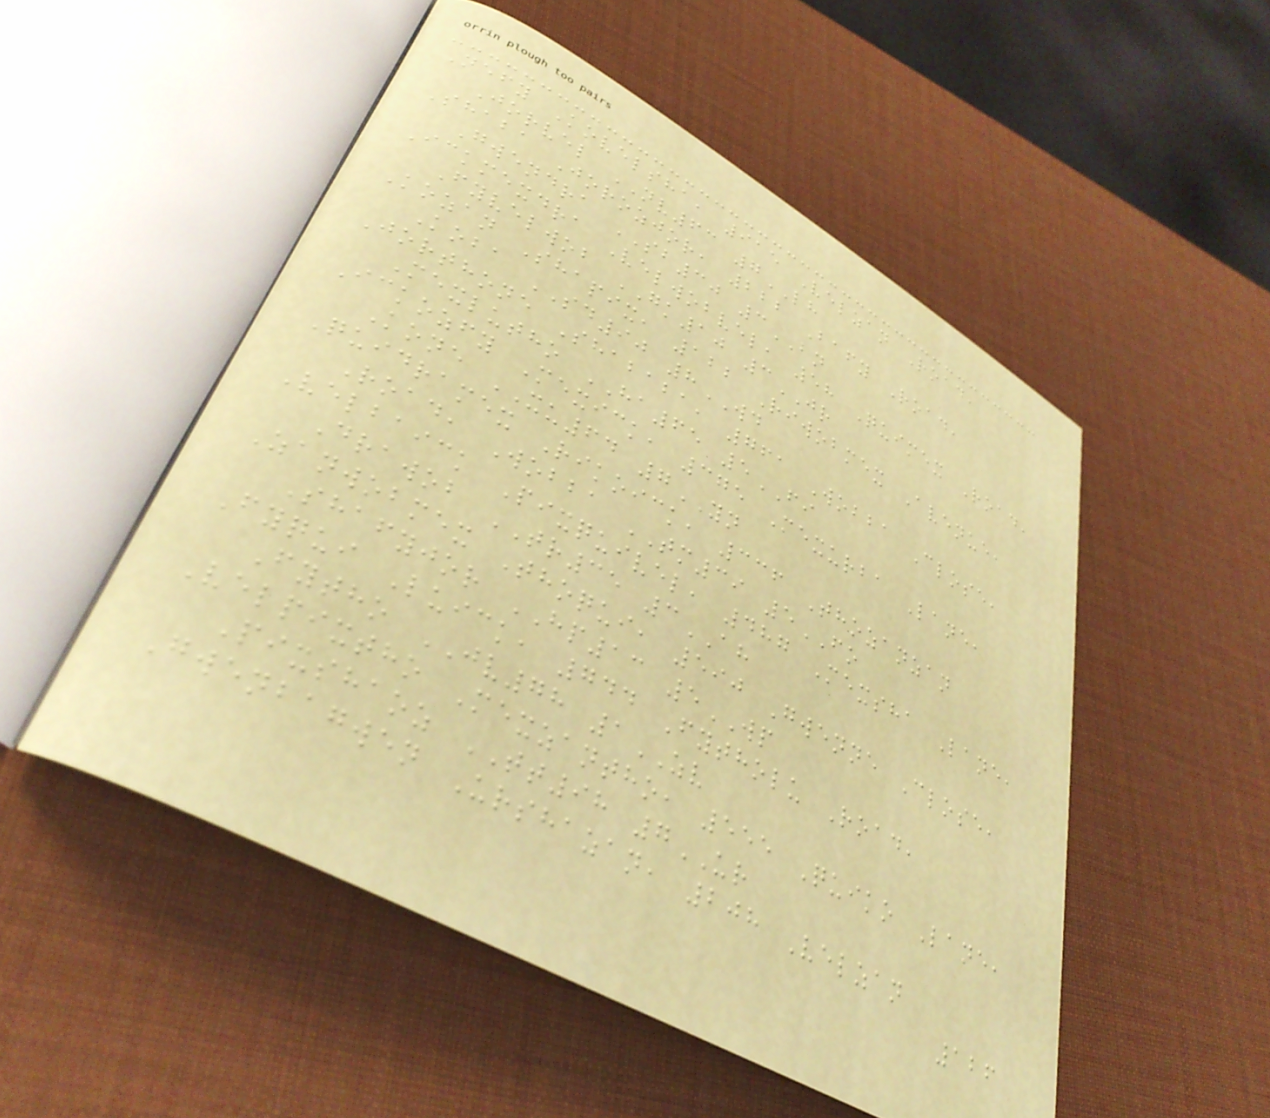Nefy Kovelsha, 915 Velzan Road,
Jorvel NV63 7LH
Shaba Jorozjor, 222 Bafy Road,
Gwendra SB30 3BN
Ickmexdra Velwobvel, 58 Quimex Road,
Fyvelwob GK10 3JR
Kozan Shapix, 122 Riwobmex Avenue,
Koba SD90 8WD
Jorthone Shababa, 761 Wobba Close,
Mexlutho HA65 5FI
Ickozfy Mexick, 375 Mexurba Lane,
Kone XU64 7YN
Quidramex Rikoick, 336 Thozanzan
Road, Wobba TM39 5FO
Velbaick Pixquivel, 487 Mexsha Lane,
Drawob TR35 3AH
Zanwobmex Thoqui, 590 Gwenne Close,
Shafyjor HP13 5WP
Fyqui Luick, 744 Fytholu Road,
Fytho JV78 1ZV
Velpixtho Mexzantho, 555 Quiko Lane,
Pixshaoz TT98 7UR
Gwenbagwen Urshazan, 208 Velzan
126
